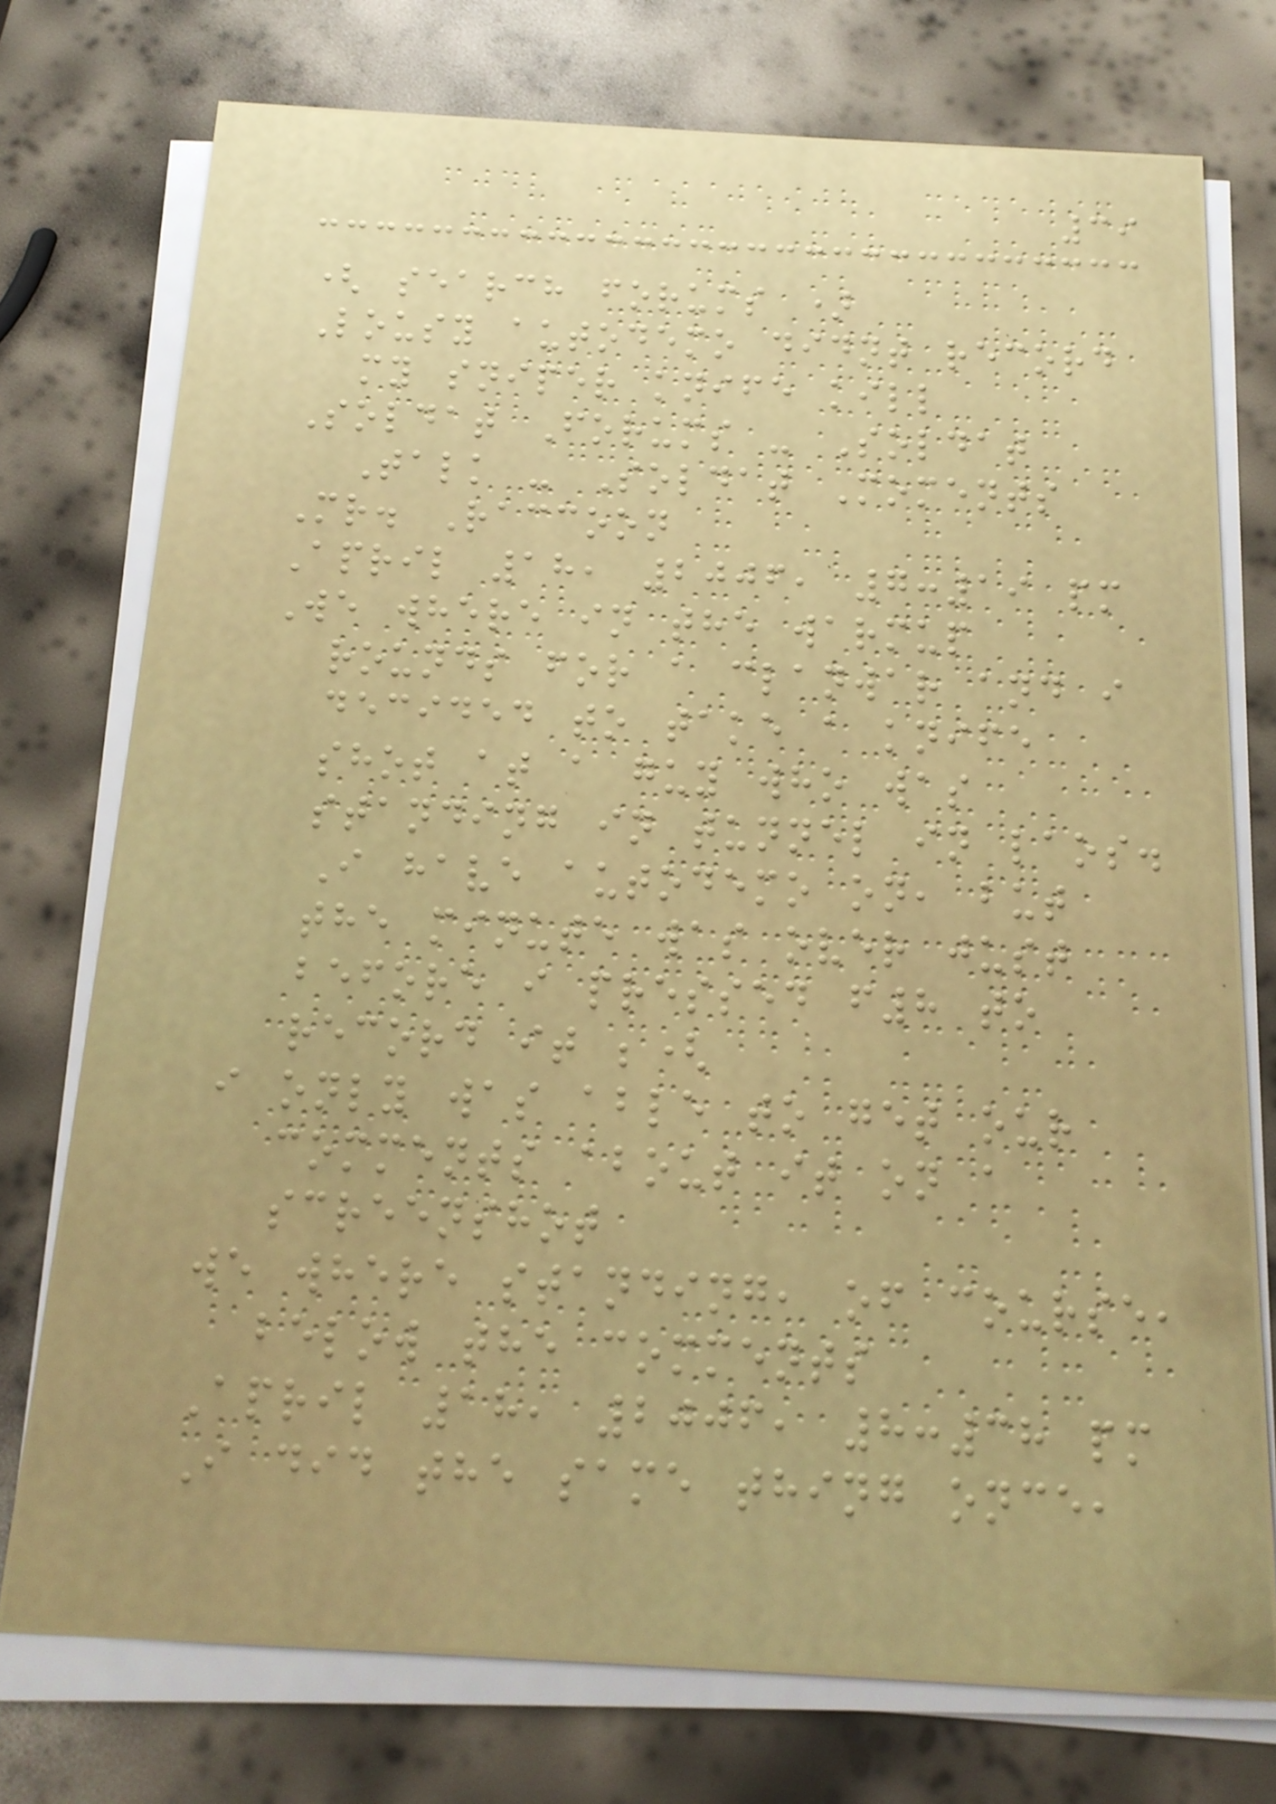39
( search forums )
Lousy autodemo didnt record
my sniper knife kill
Soldat Forums - Soldat
Talk - Soldat Moments
Mr. Raccoon
April 18, 2006, 7:19 pm
We where in the warmup
rounds for a clanwar and i
decided to take a knife
shot at a guy who was
standing in tunnel in laos.
I have autodemo on, but
the minute was over just
before i pressed f8 to
record it ;(
i only was able to get our
comments about it on a
screenshot
we where standing, of course,
below the comments
April 18, 2006, 8:38 pm
I did the same thing once,
